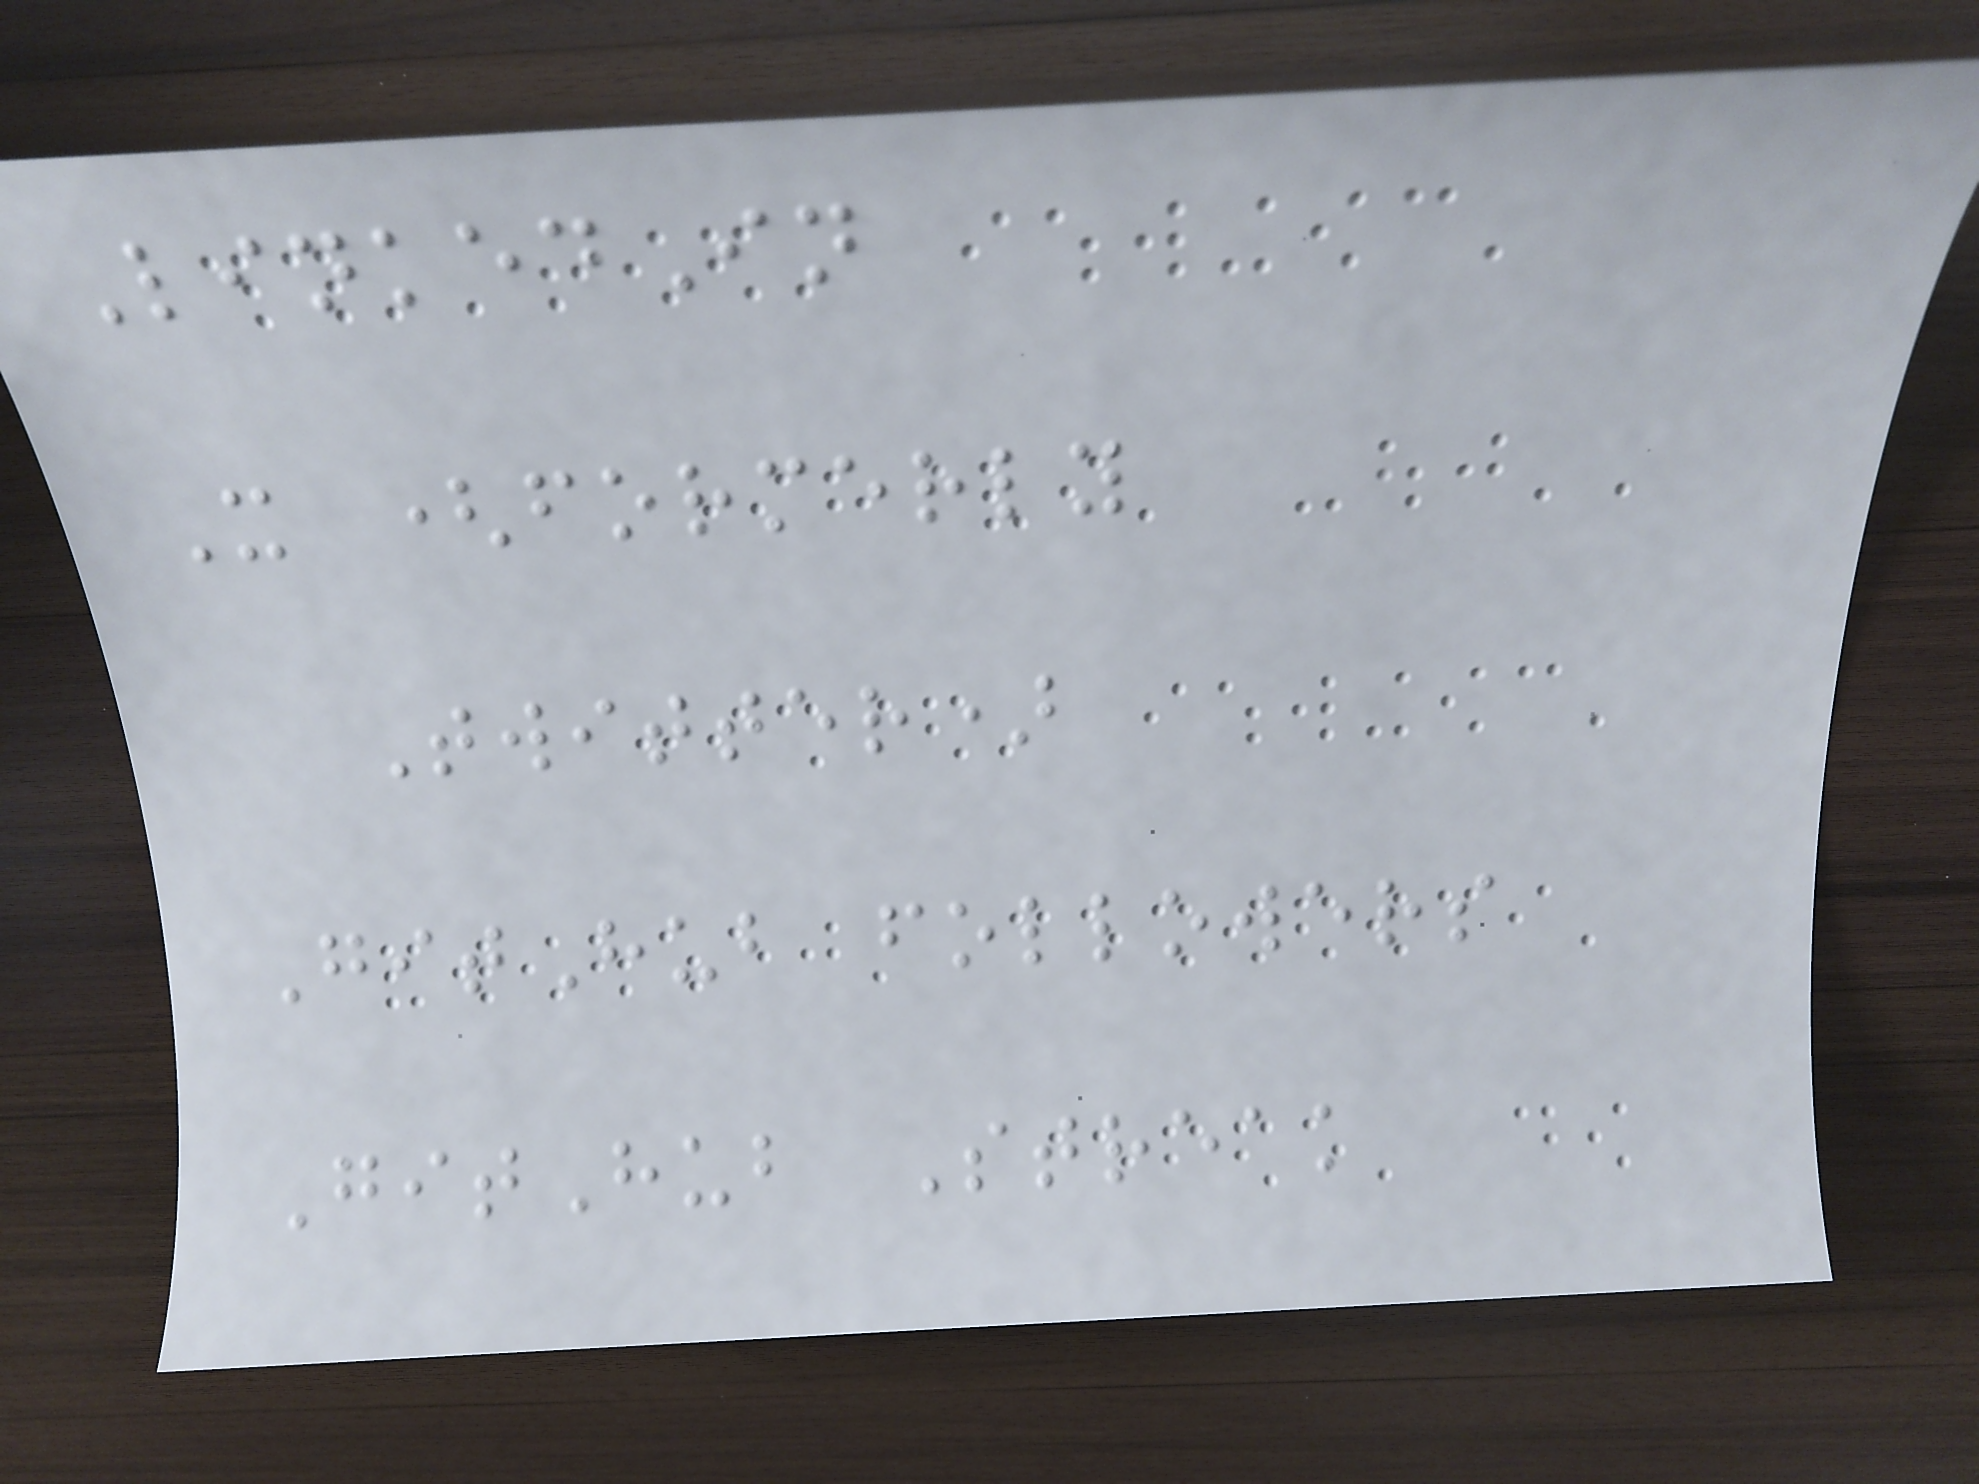LinkedIn
X (formerly
Twitter)
GitHub followers
GitHub Streak
